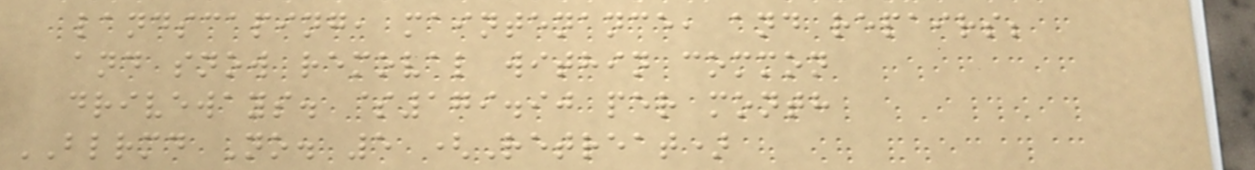landscaping, maintenance, and repairs;
and snow removal within common
driveways. $179.90 per month
BLRMD No. 5 (Retreat)
